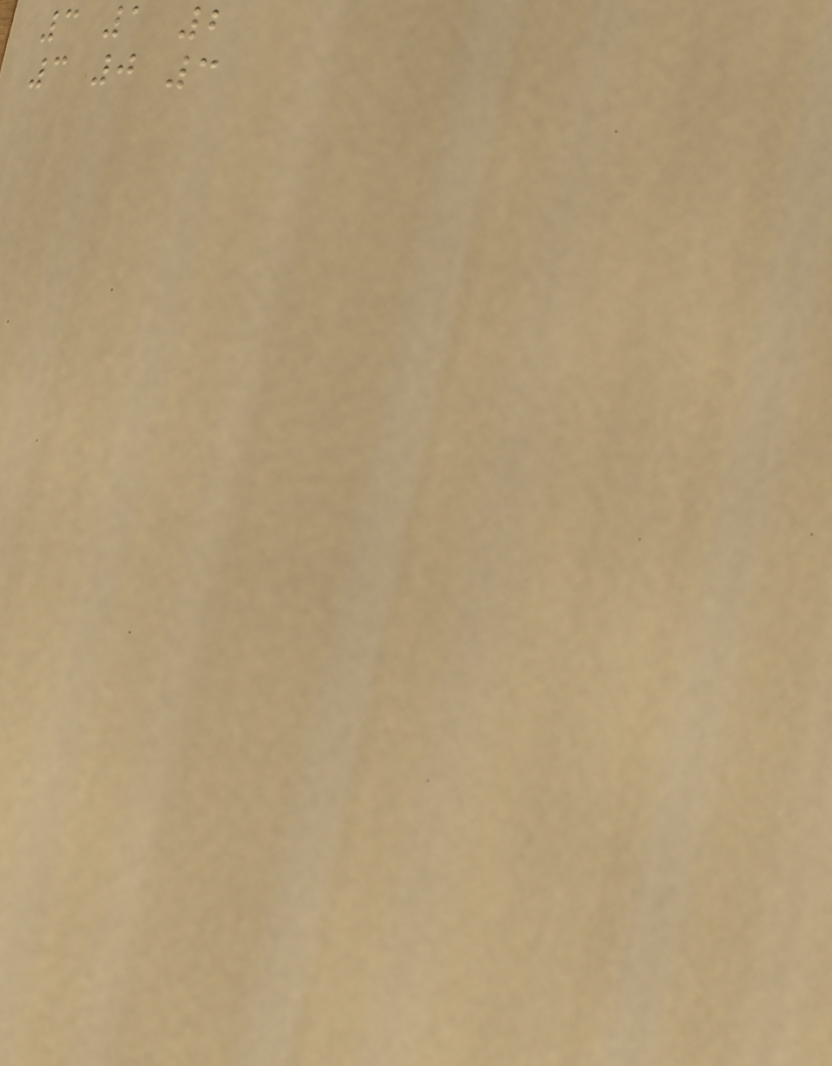3 1 2
3 0 3
